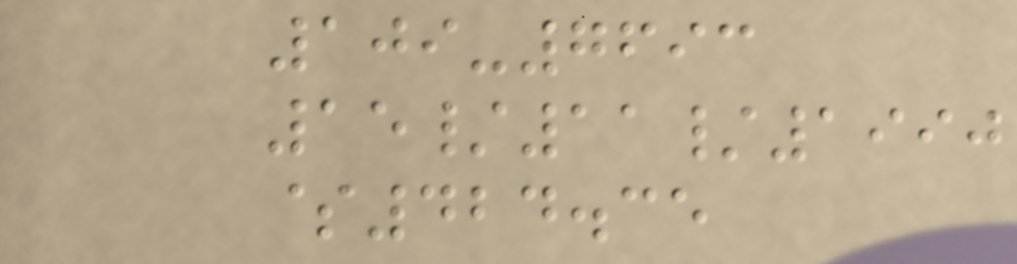109-7693
15/11/1990
$424.35
